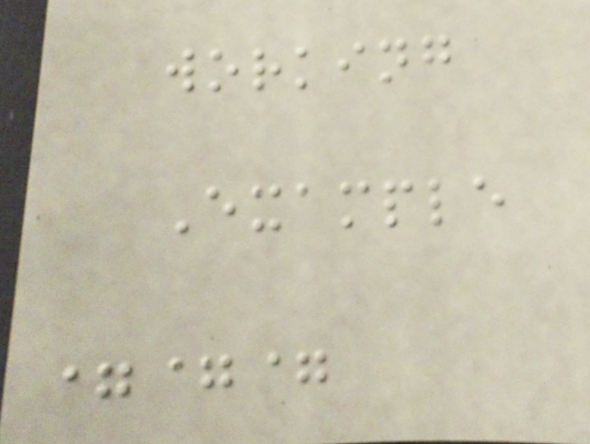working
Example
===
